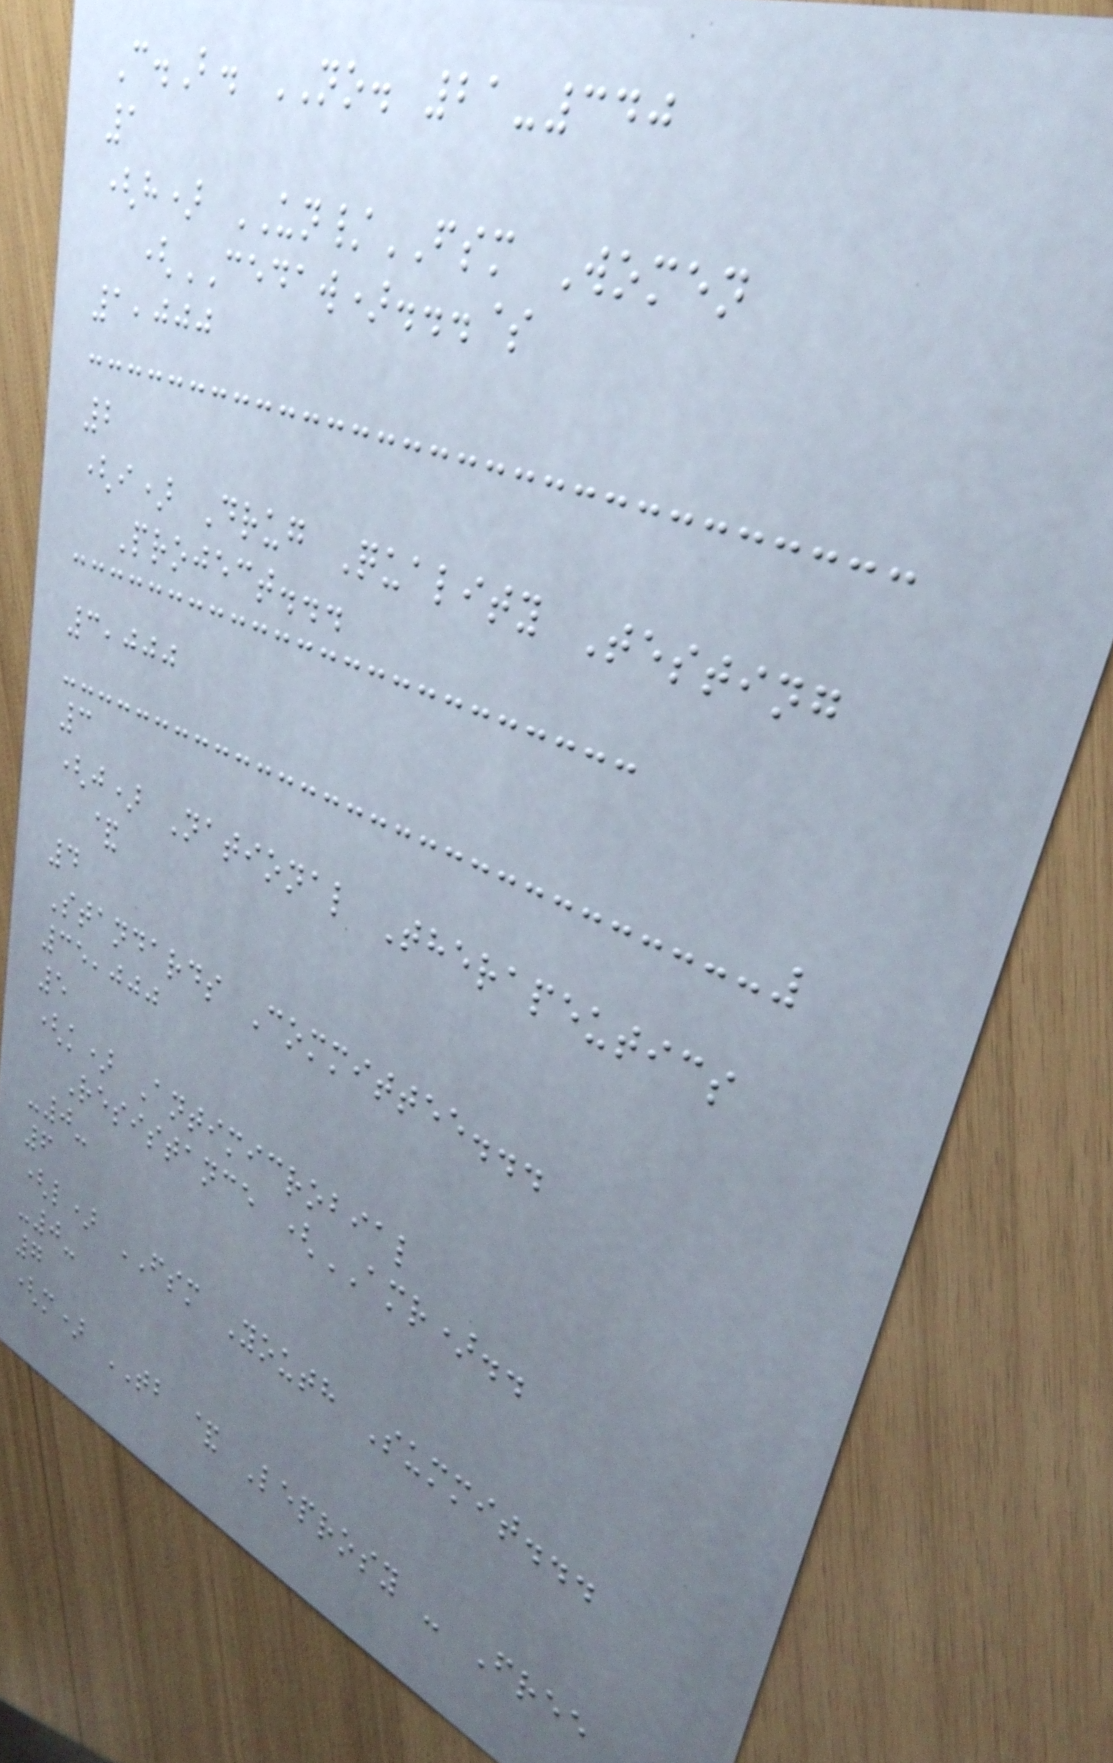C.B. NO. 21-340
1
(h) UN/FSM Women
(CEDAW)...$
1,000
2
(i) Drug Quality Testing
Project...
3,000
3
(j) National Therapeutics
&
4
Standards Committee...
35,000
5
(k) Antimicrobial
Resistance (AMR)..
-0-
6
(l) FSM Youth Summit...
-0-
7
(m) TB & Leprosy - Free
